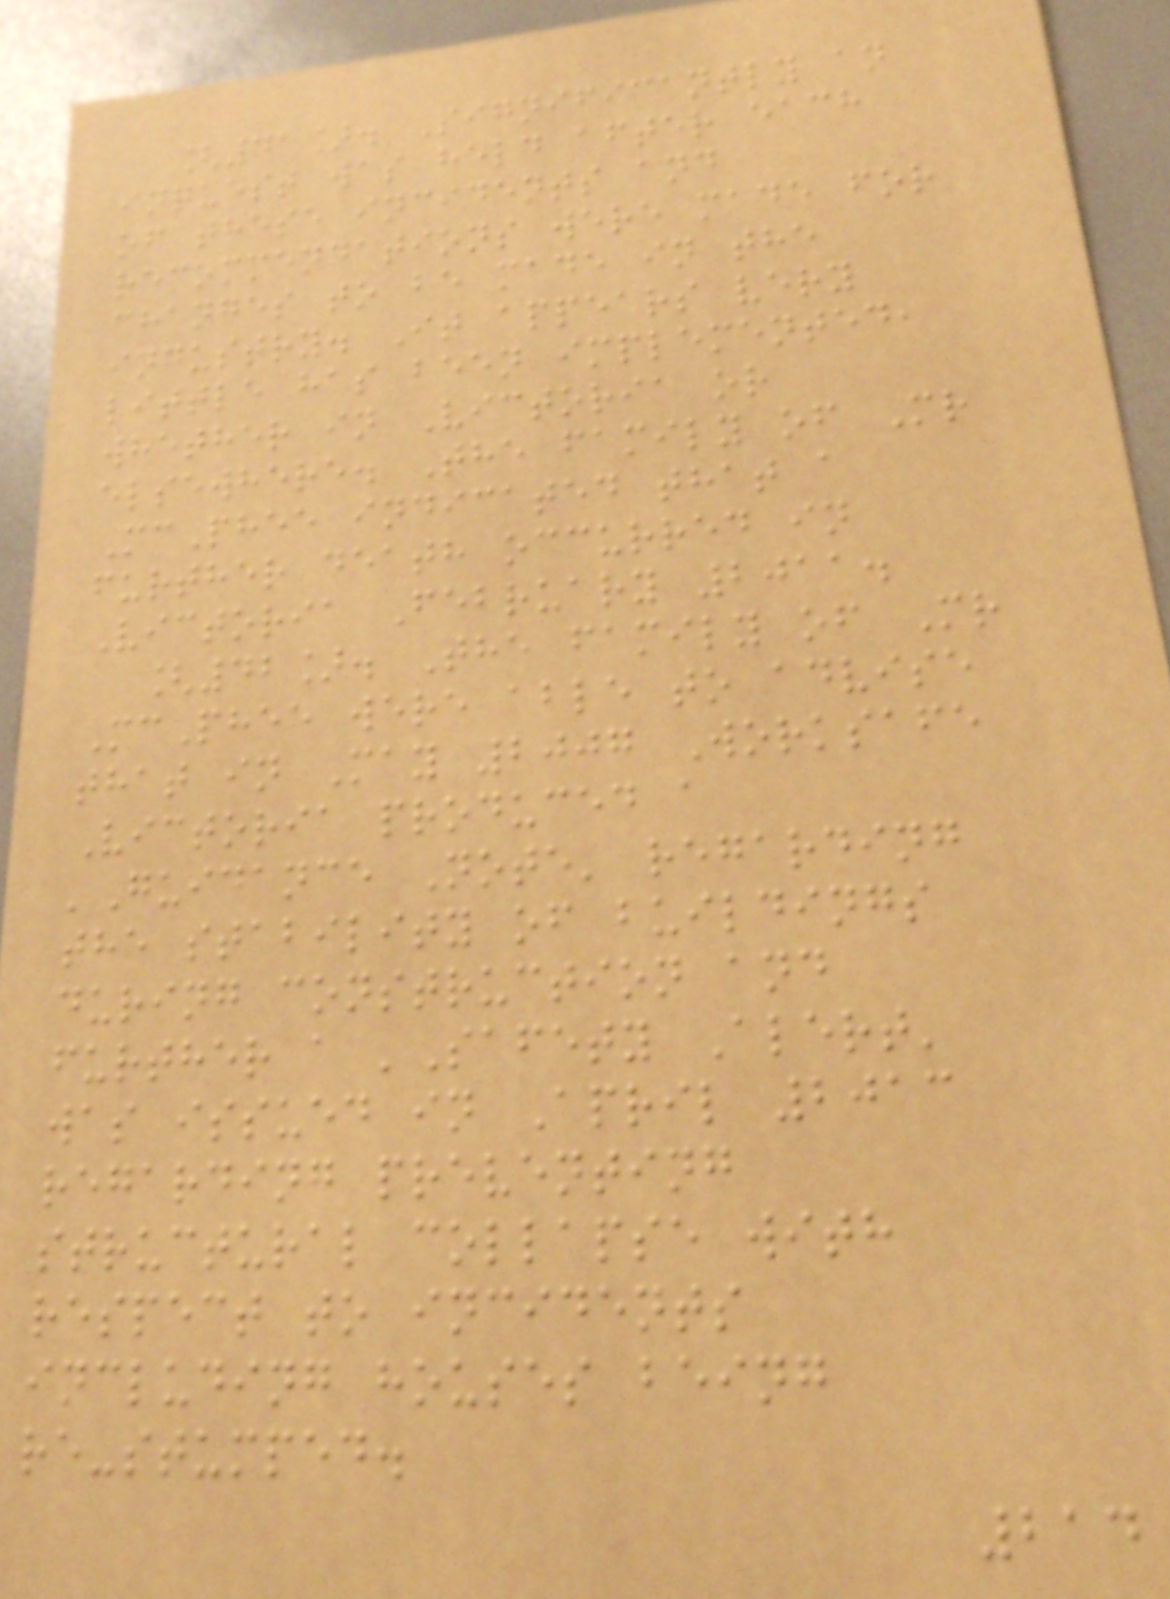[41]. Significantly an
inquest was held after each
of these incidents and
recommendations were made for
changes to be made in the
industry. It appears very
little has been implemented,
whether in Victoria or
elsewhere. The family of Mr
McPhee indicated that a
further death occurred in
Victoria February 2011.
[42]. The family of Mr
McPhee were able to advise
that in May 2007 Worksafe
Victoria produced a
'Guidance Note' regarding
the stability of buildings
during construction and
further a 'Safety Alert'
was issued in April 2013
regarding preventing
structural collapse with
respect to incidents
including houses being
re-stumped.
214
